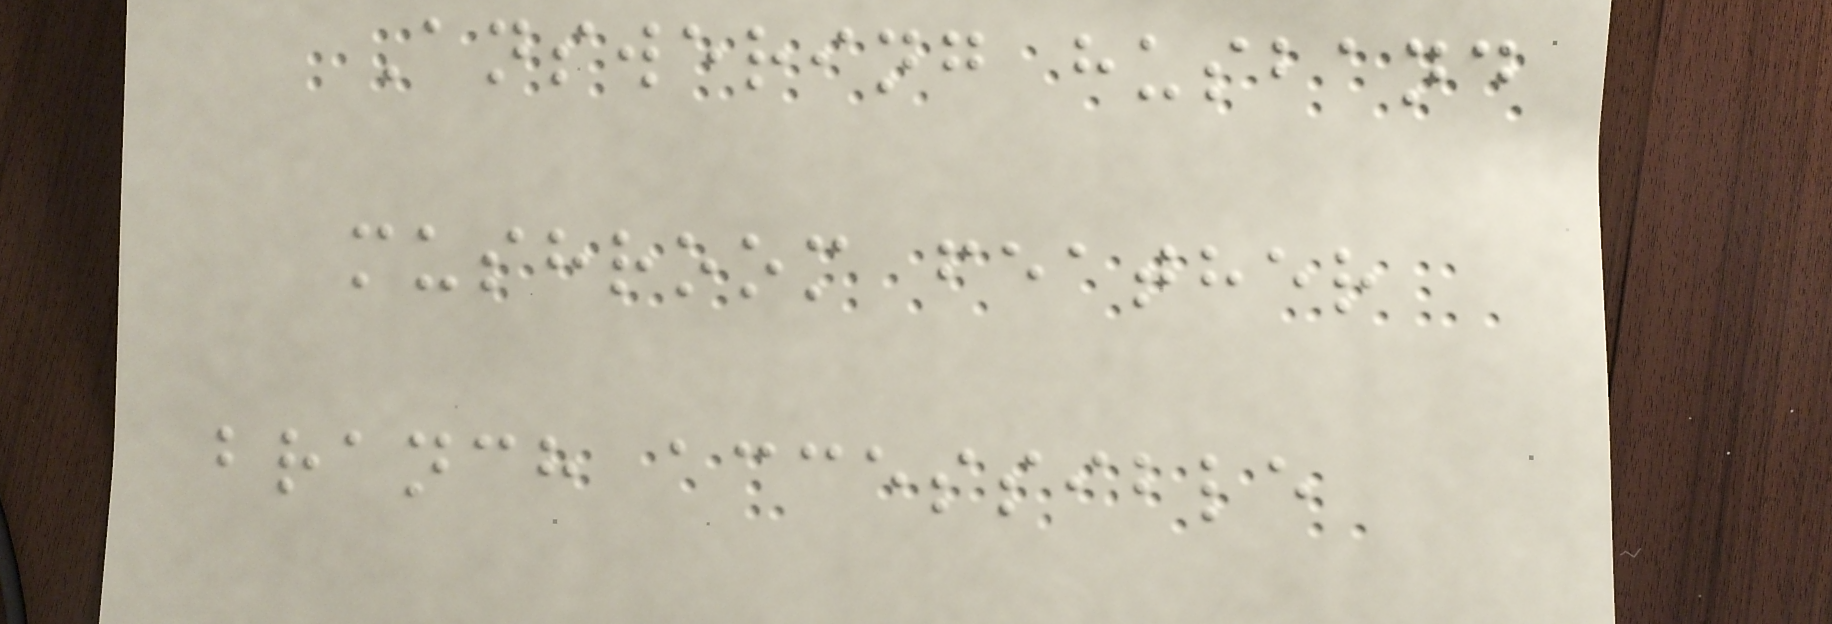Answering husband
mushroom feather
branch accessible
